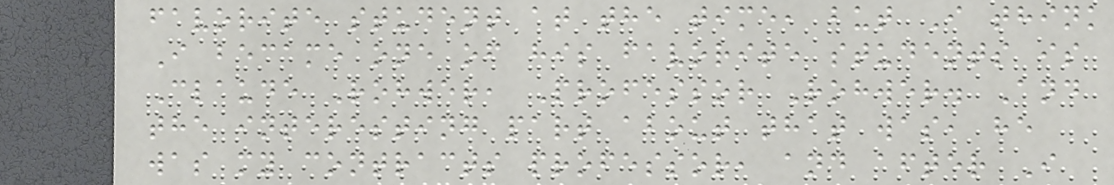favorite student at the time, but I think
I became one of his favorite students is
Claude Rohwer, Professor Rohwer. And
the interesting part about that was, he
was my contracts professor, and after I
